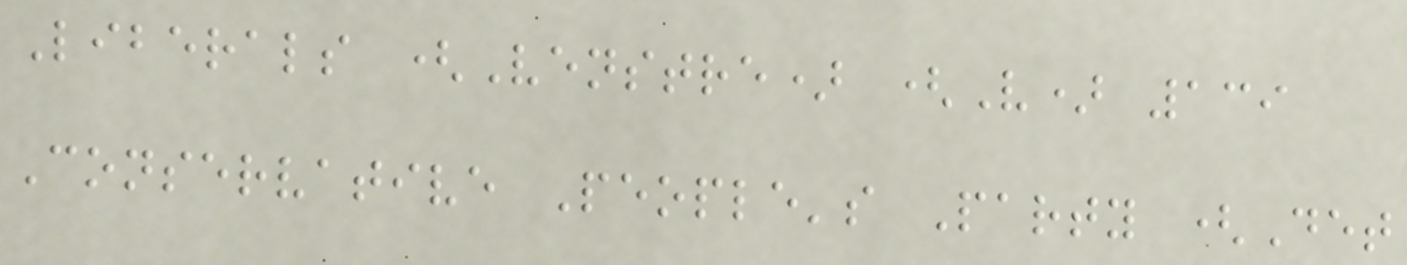Liberals (Venstre) (V) 139
Conservative People's Party (Det
